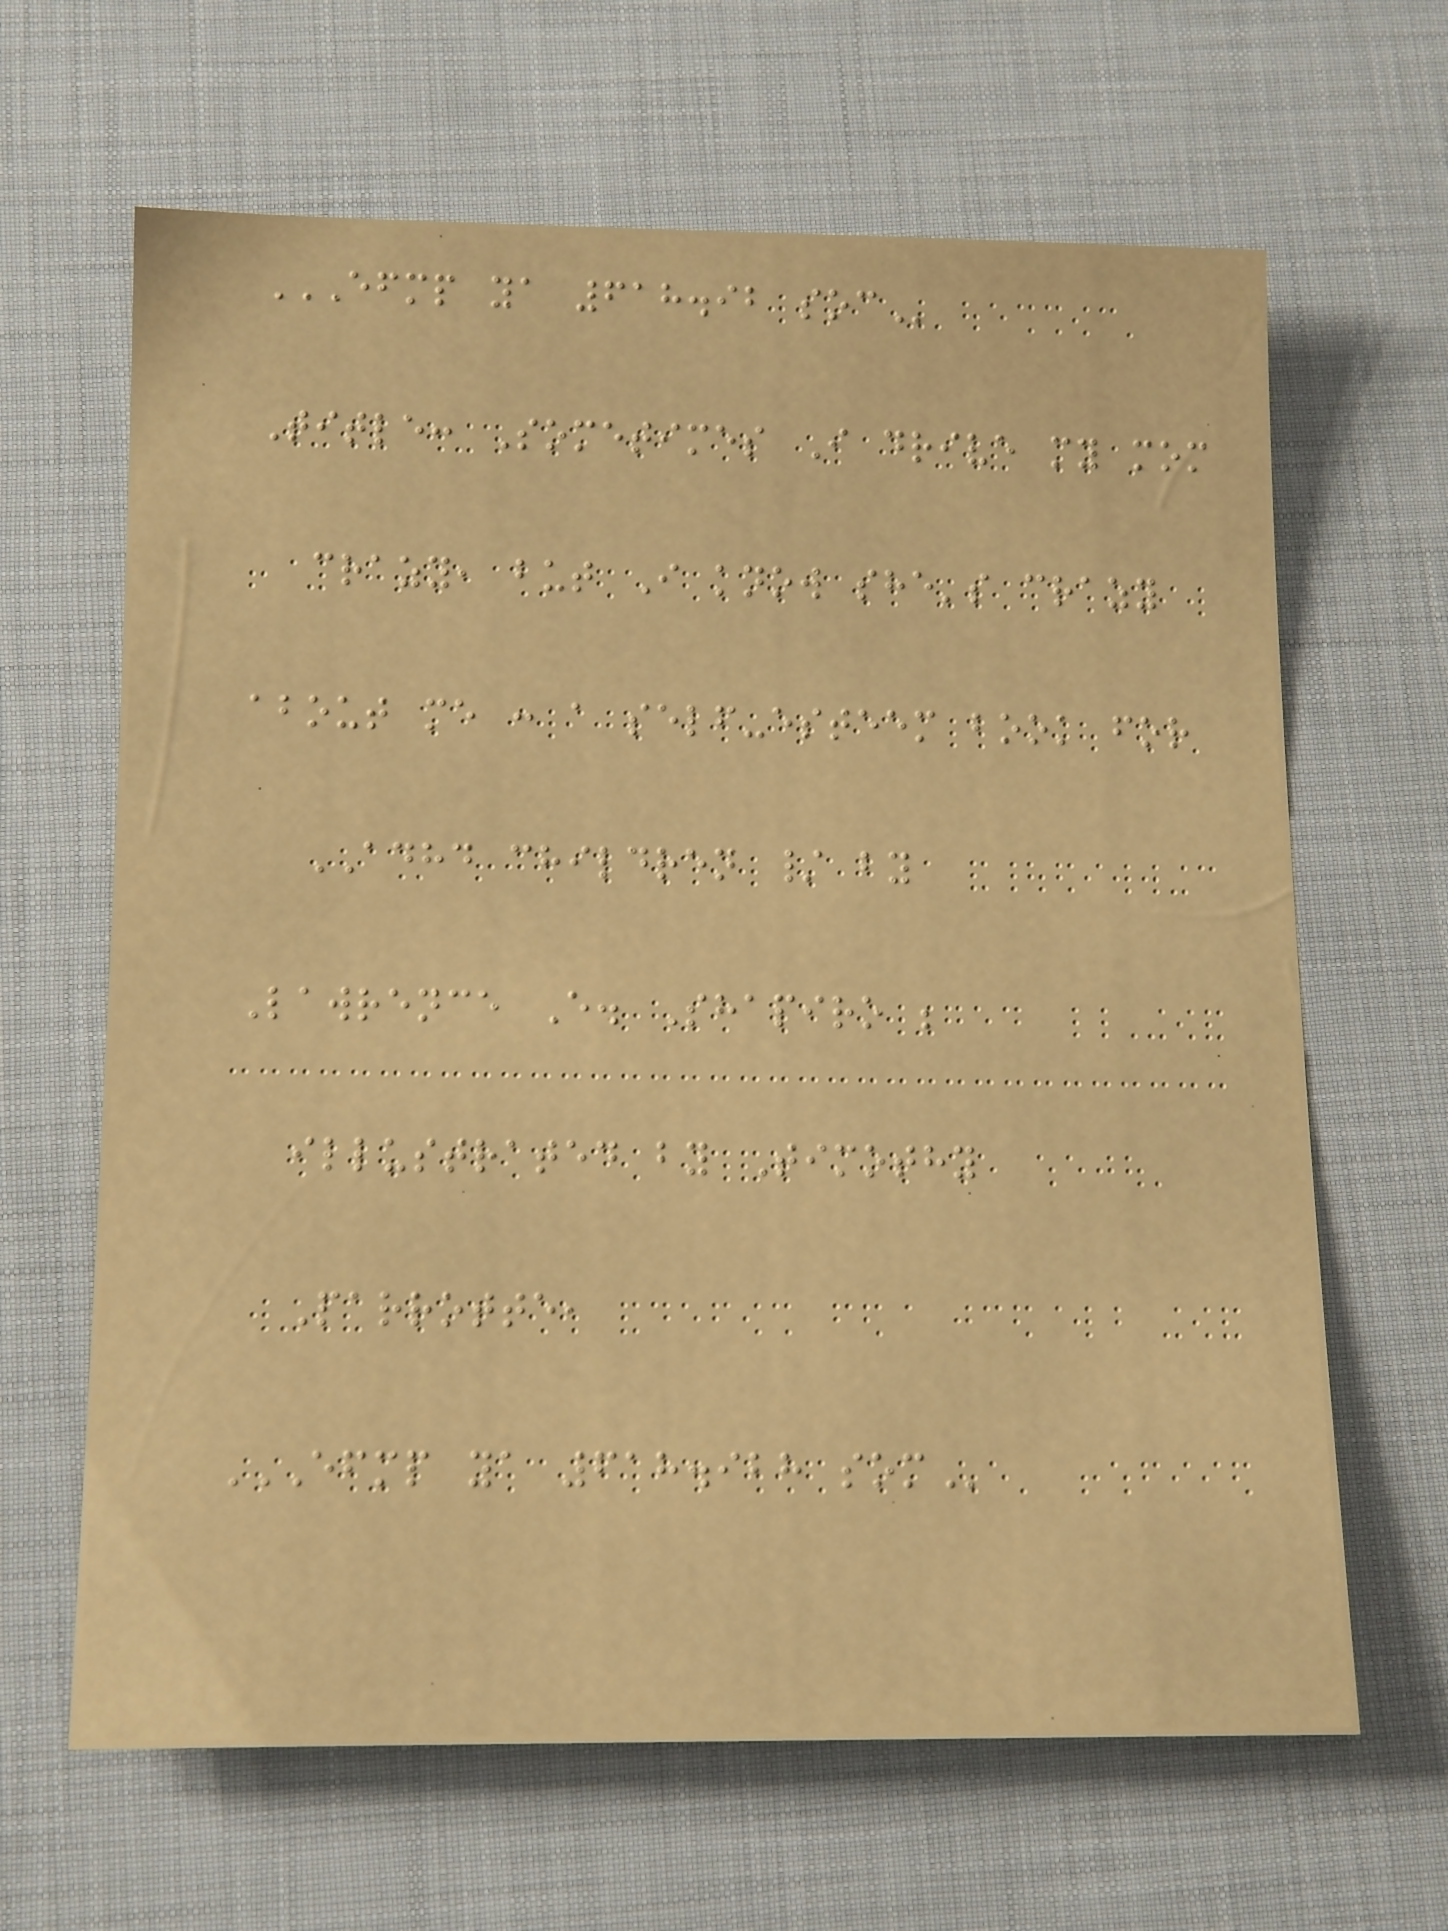EFMP YA 618.92 SOC
Title: Sometimes I drive my mom
crazy, but I know she's crazy
about me : a self-esteem book for
ADHD children / by
Lawrence E. Shapiro ;
illustrated by Timothy
Parrotte,
EFMP YA 618.928 SOM
